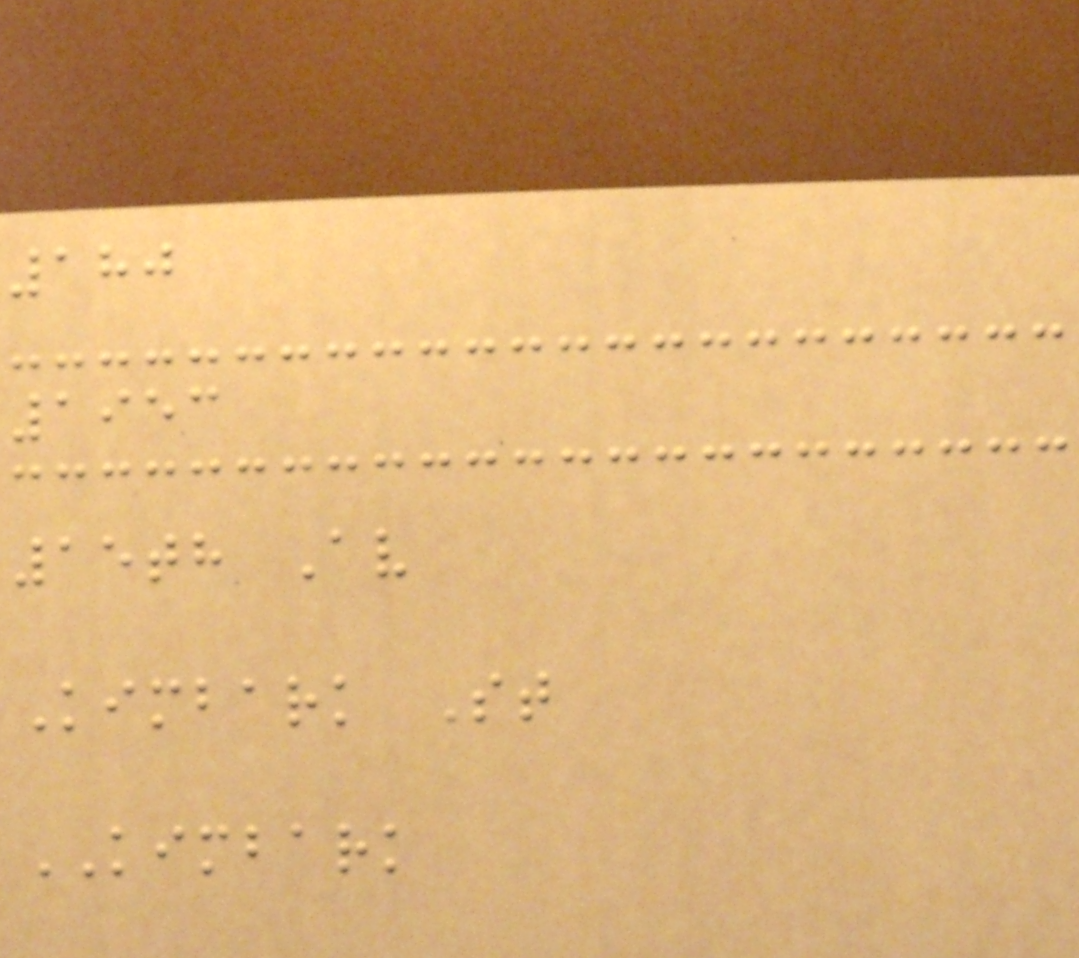180
1953
15th Av
Kimbark St
KIMBARK
